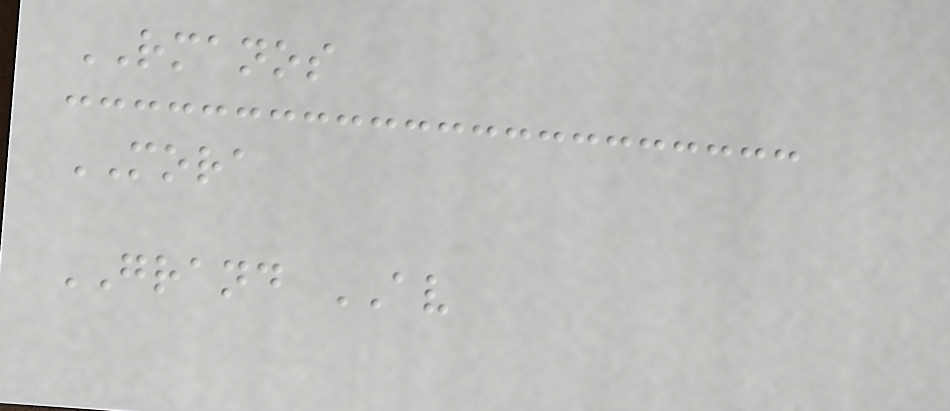RMANOS
MORA
GRAND AV
